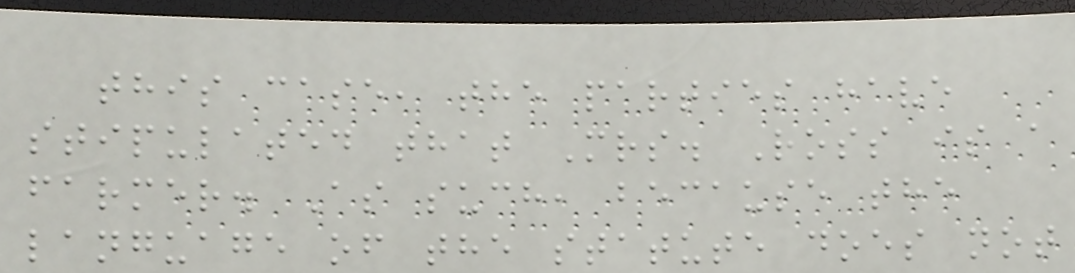this case, the parties have
stipulated that Mrs. Ross is a
farmer. As such, because the
language of the statute does not
